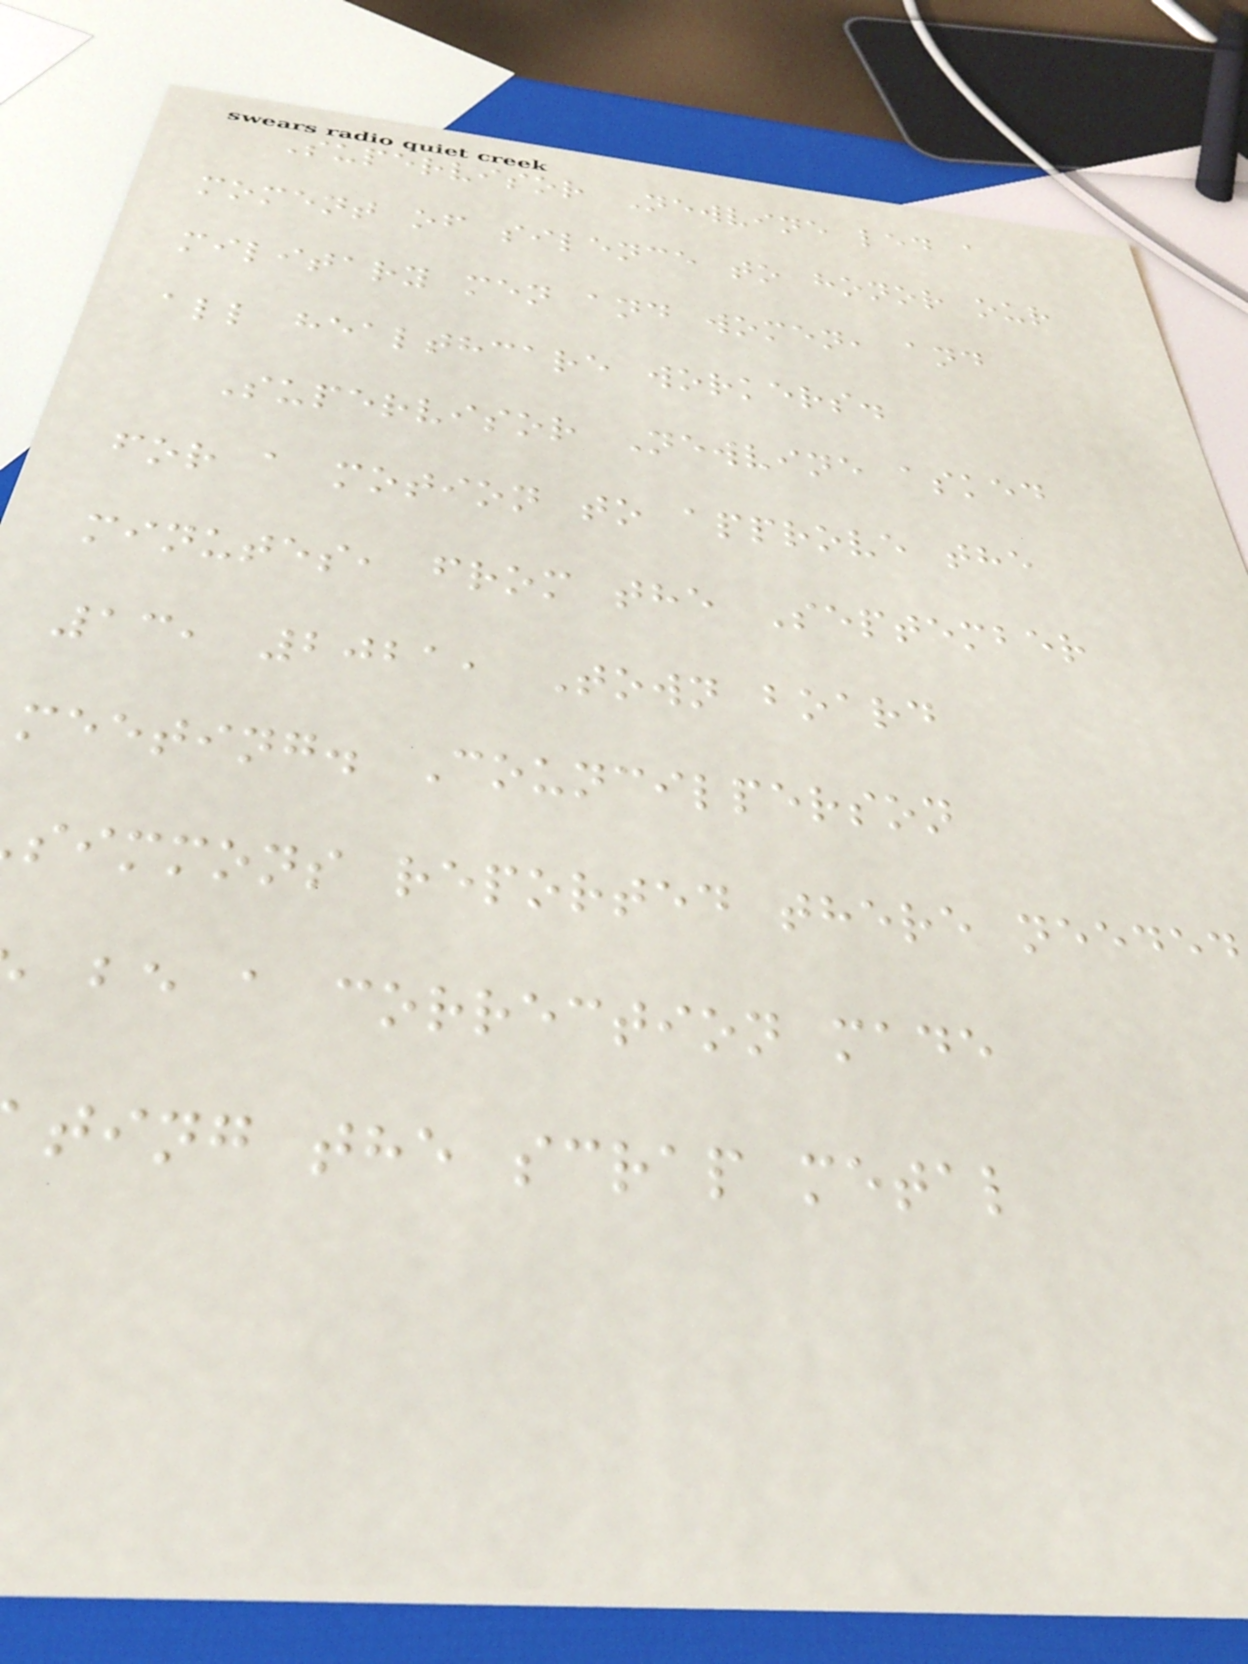Supervisor Newvine led a
moment of silence to honor our
military men and women, and
all healthcare workers.
Supervisor Newvine asked
for a motion to approve the
minutes, from the September
13, 2021, Town board
meeting. Councilperson
simmons reported there needed
be a correction made
ting the scrap metal
